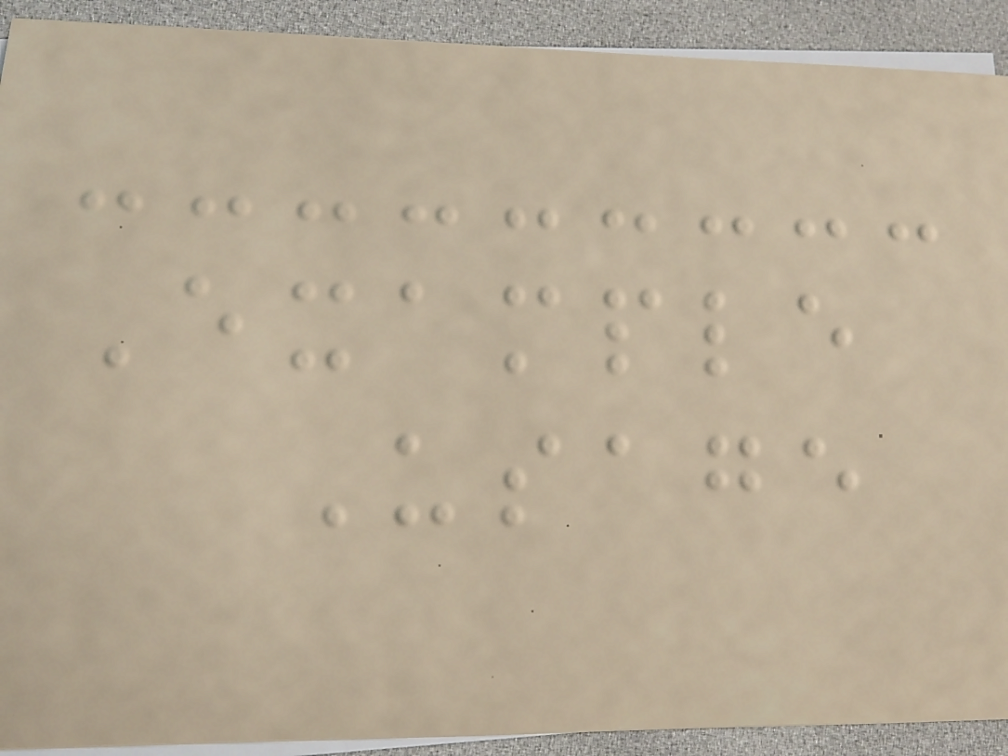Example
Usage
